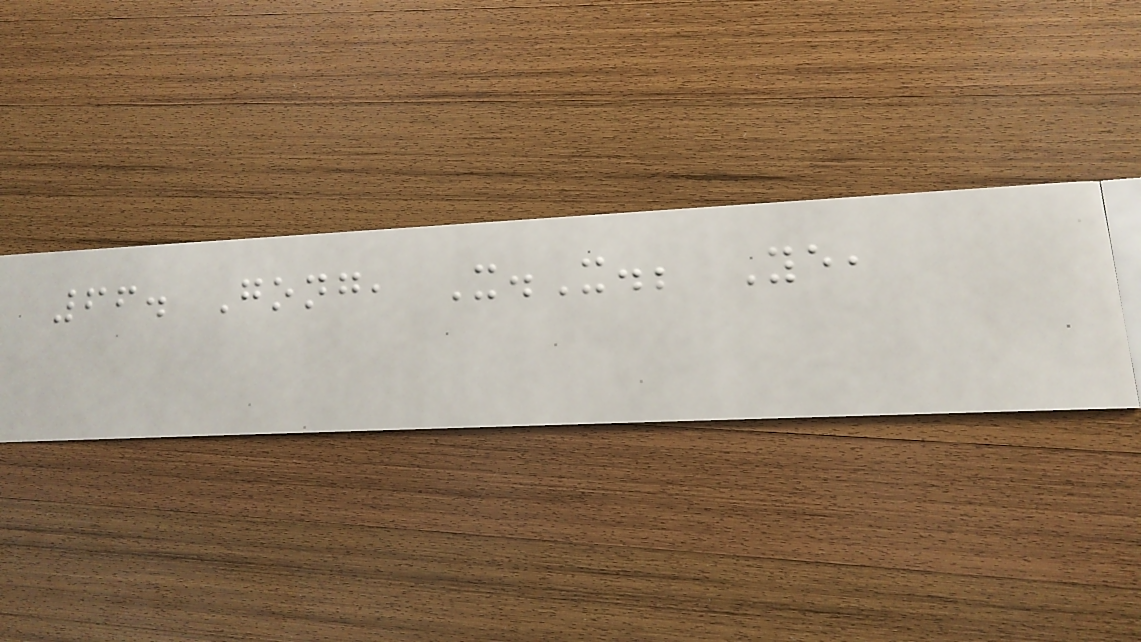66. Gong, X.X.; Ye,
